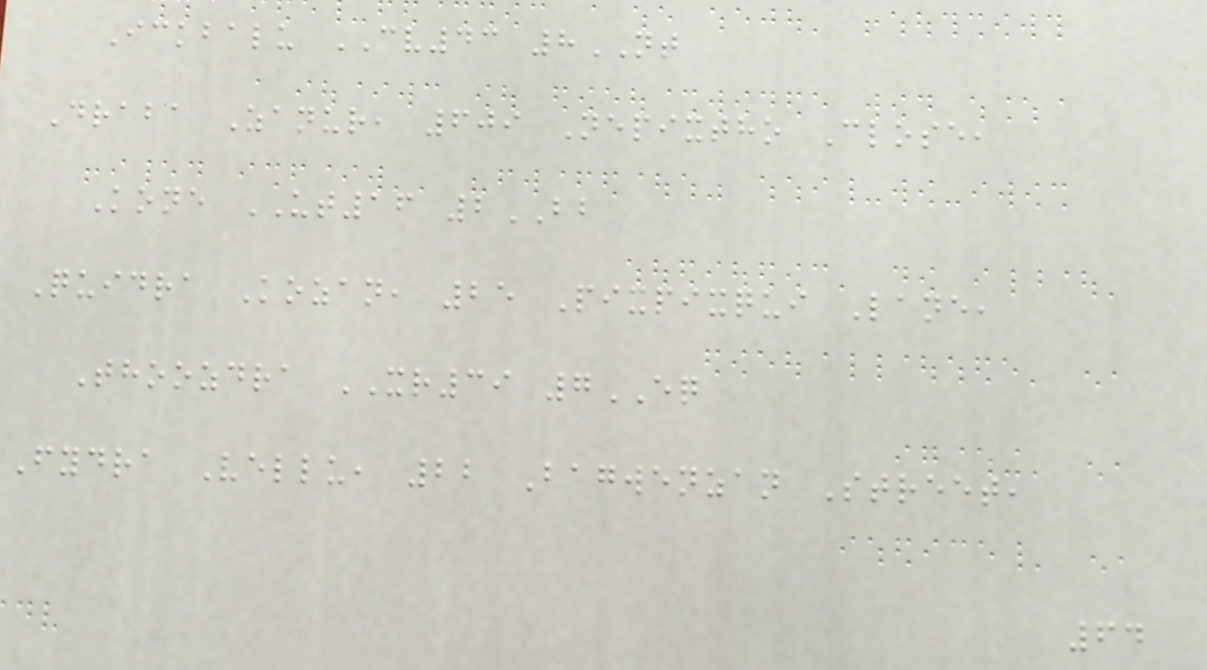Ickbalu CV43 8NT
Draba Zanur, 609 Nepixtho Close,
Kone UT16 2BB
Quidra Kozan, 25 Pixpixqui Lane,
Thoozdra XR39 7EQ
Fydra Vellu, 22 Bagwenzan Street,
64
